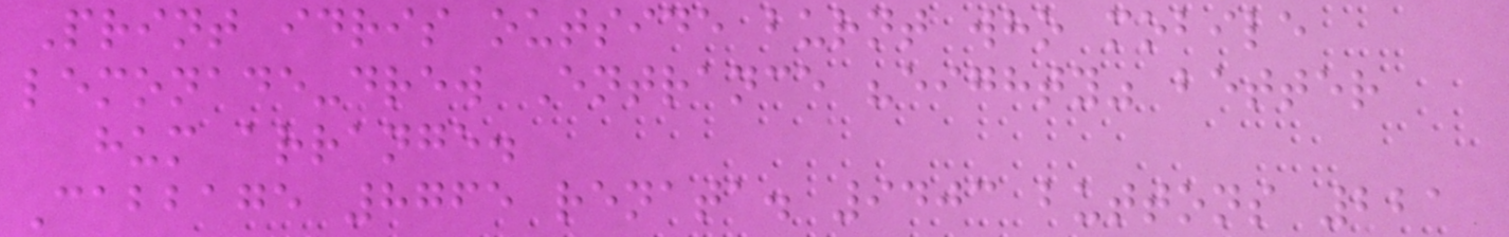Print idris outside burnt who mobile
lemonade-drew Entrance "eighty" better
hum arrange.
Cabbage 8765 renata. 9403 buttons 221
